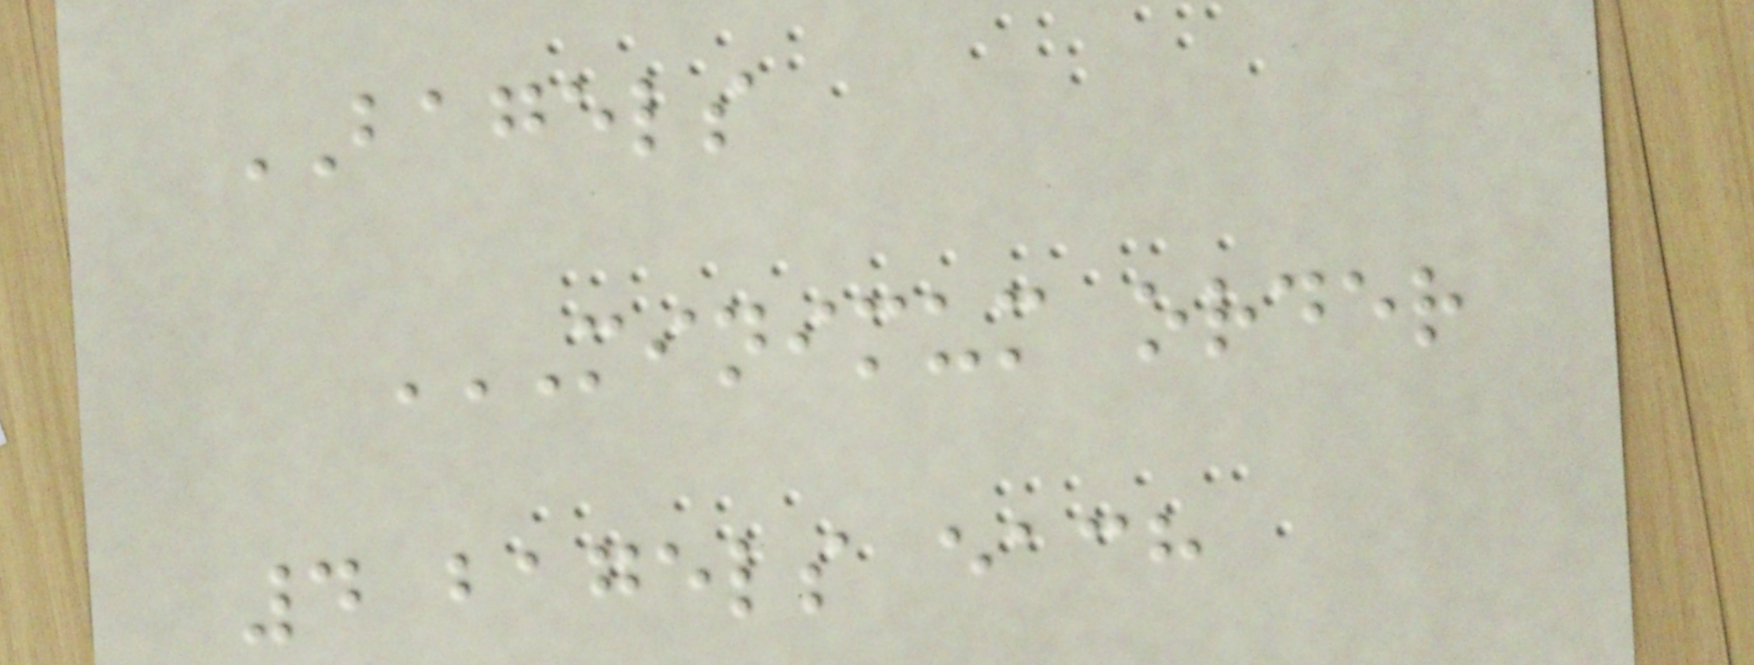BAGELS
MINIMUM ORDER
4 BAGELS EACH
